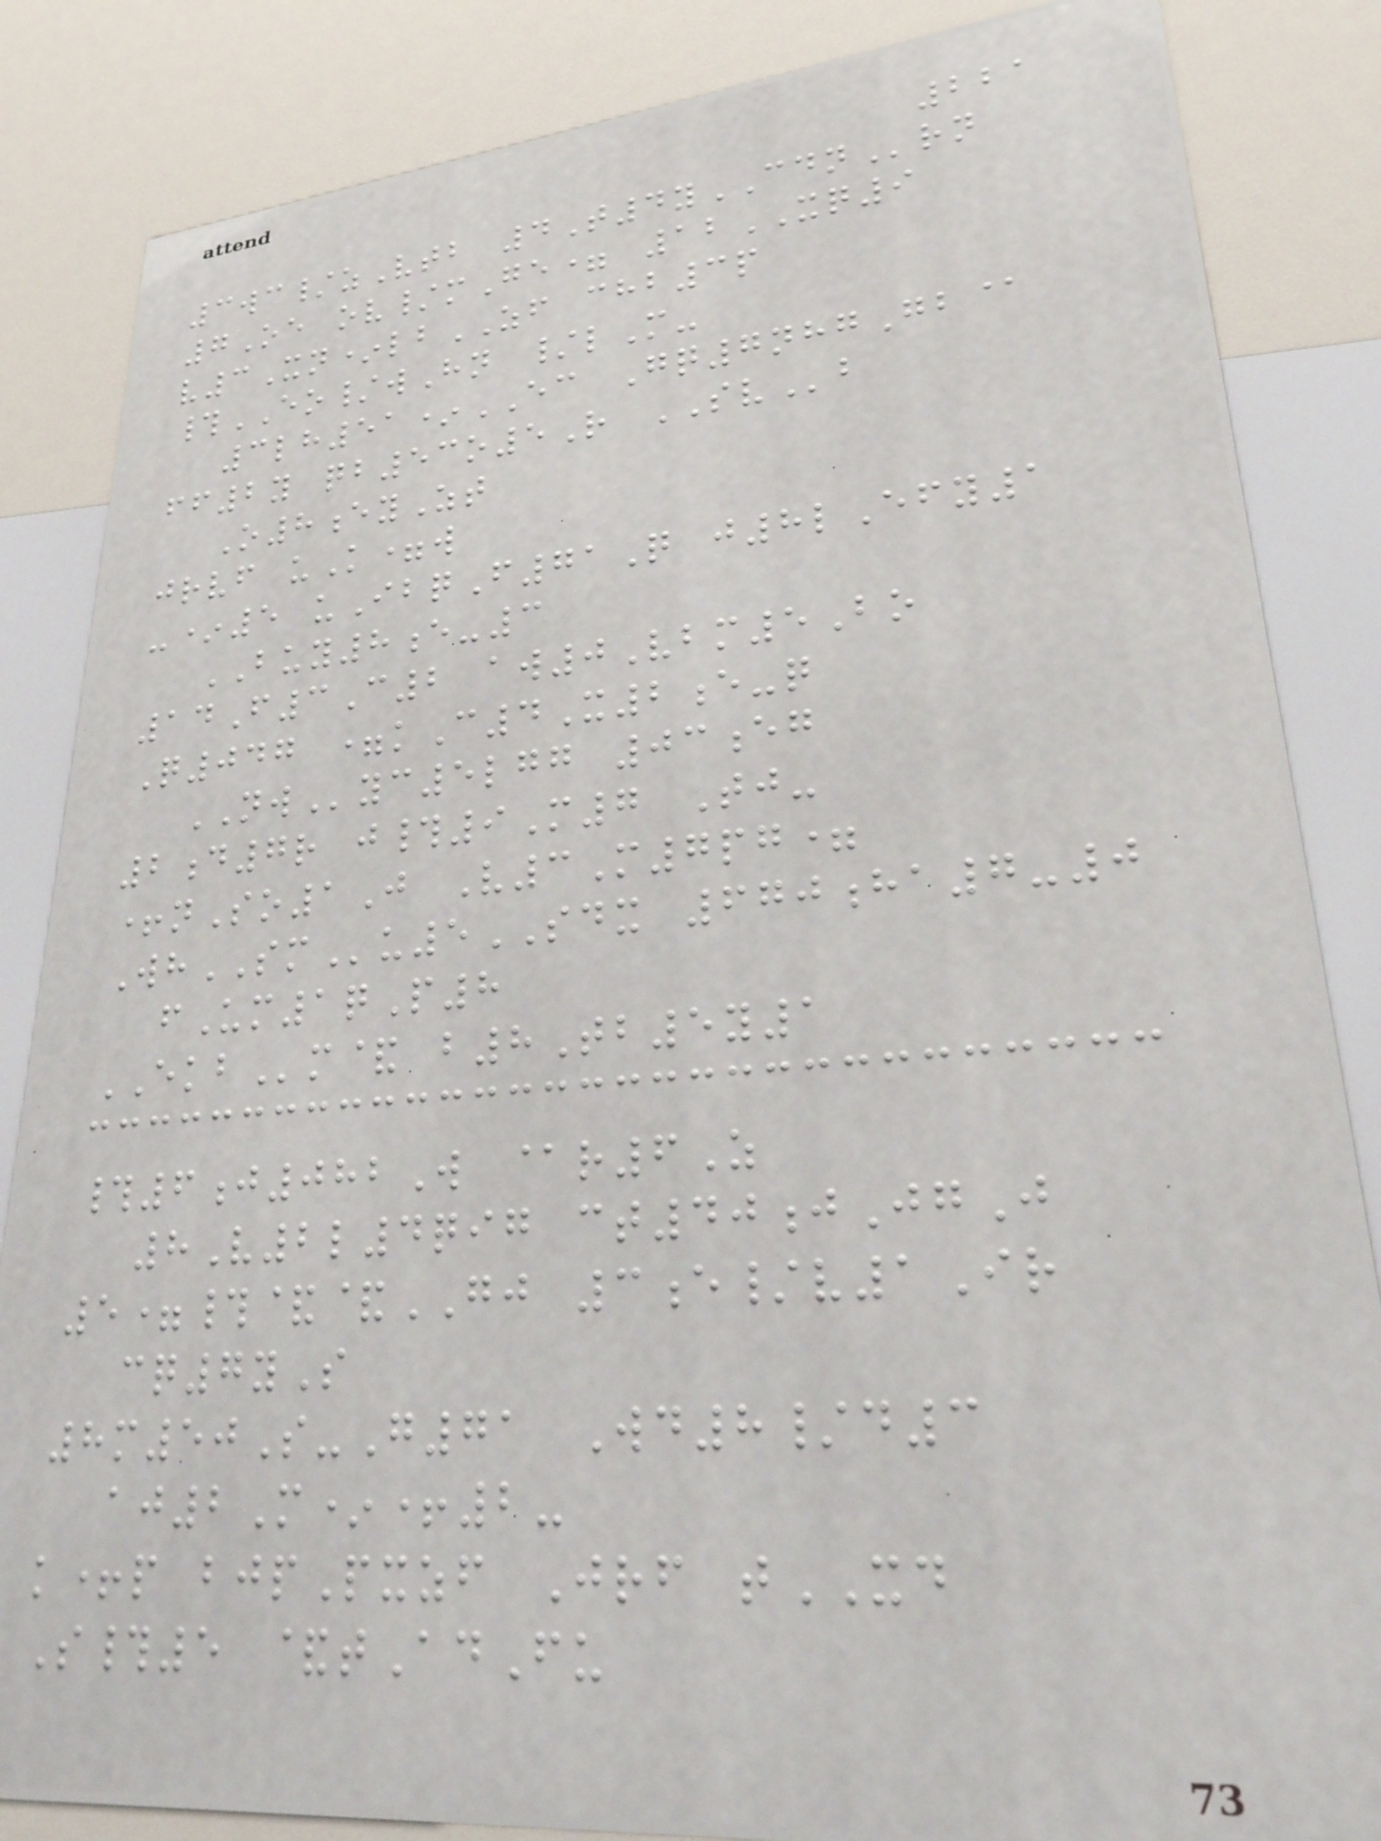221
3wc/zVtb 4T4yCDNrn
7Oe ov/mGe= 12XQ9
v3Xn*lbZF chb3p
#EO/wHn /lM-
3lh51*EC Gq7nhgGb@
ff2y qb53o5R SVb
O8eyZt
jrvf uK=w
-*5 uIbqF71Q j8lEfy1
BUY8e-3
14F3C2 aw0Vbm5Bo
Q047 =kC4X2e-q
NWyc5lgg 03eg
2d7r j#9M7 Tj-
+nSo1J V3M7pg=
WhSMu5SDX 670ha7-0
fUm1qP8
EKBm& b8Tb5y1
#6j082W @r6Z
8V2l4qig ct40jJgJ
5=#&&GJ 3e/v1Ir
cq7yS
8m50S-G71 Wd8/d3
aj2M*+2-
k+p bjpPxzf Jrf tXD
S#5 &tAdFu
